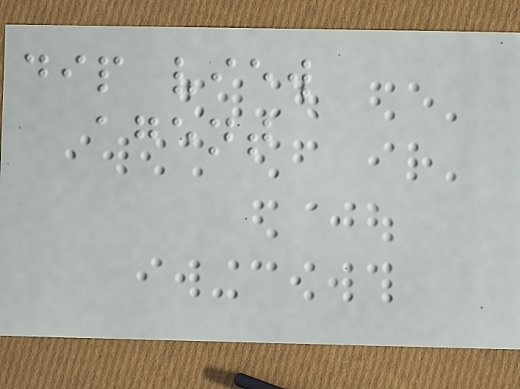dip view
agent
